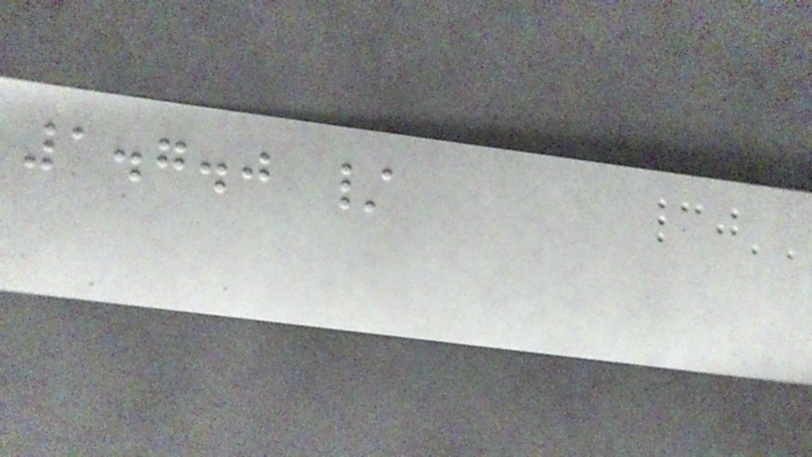1.7.0 /
